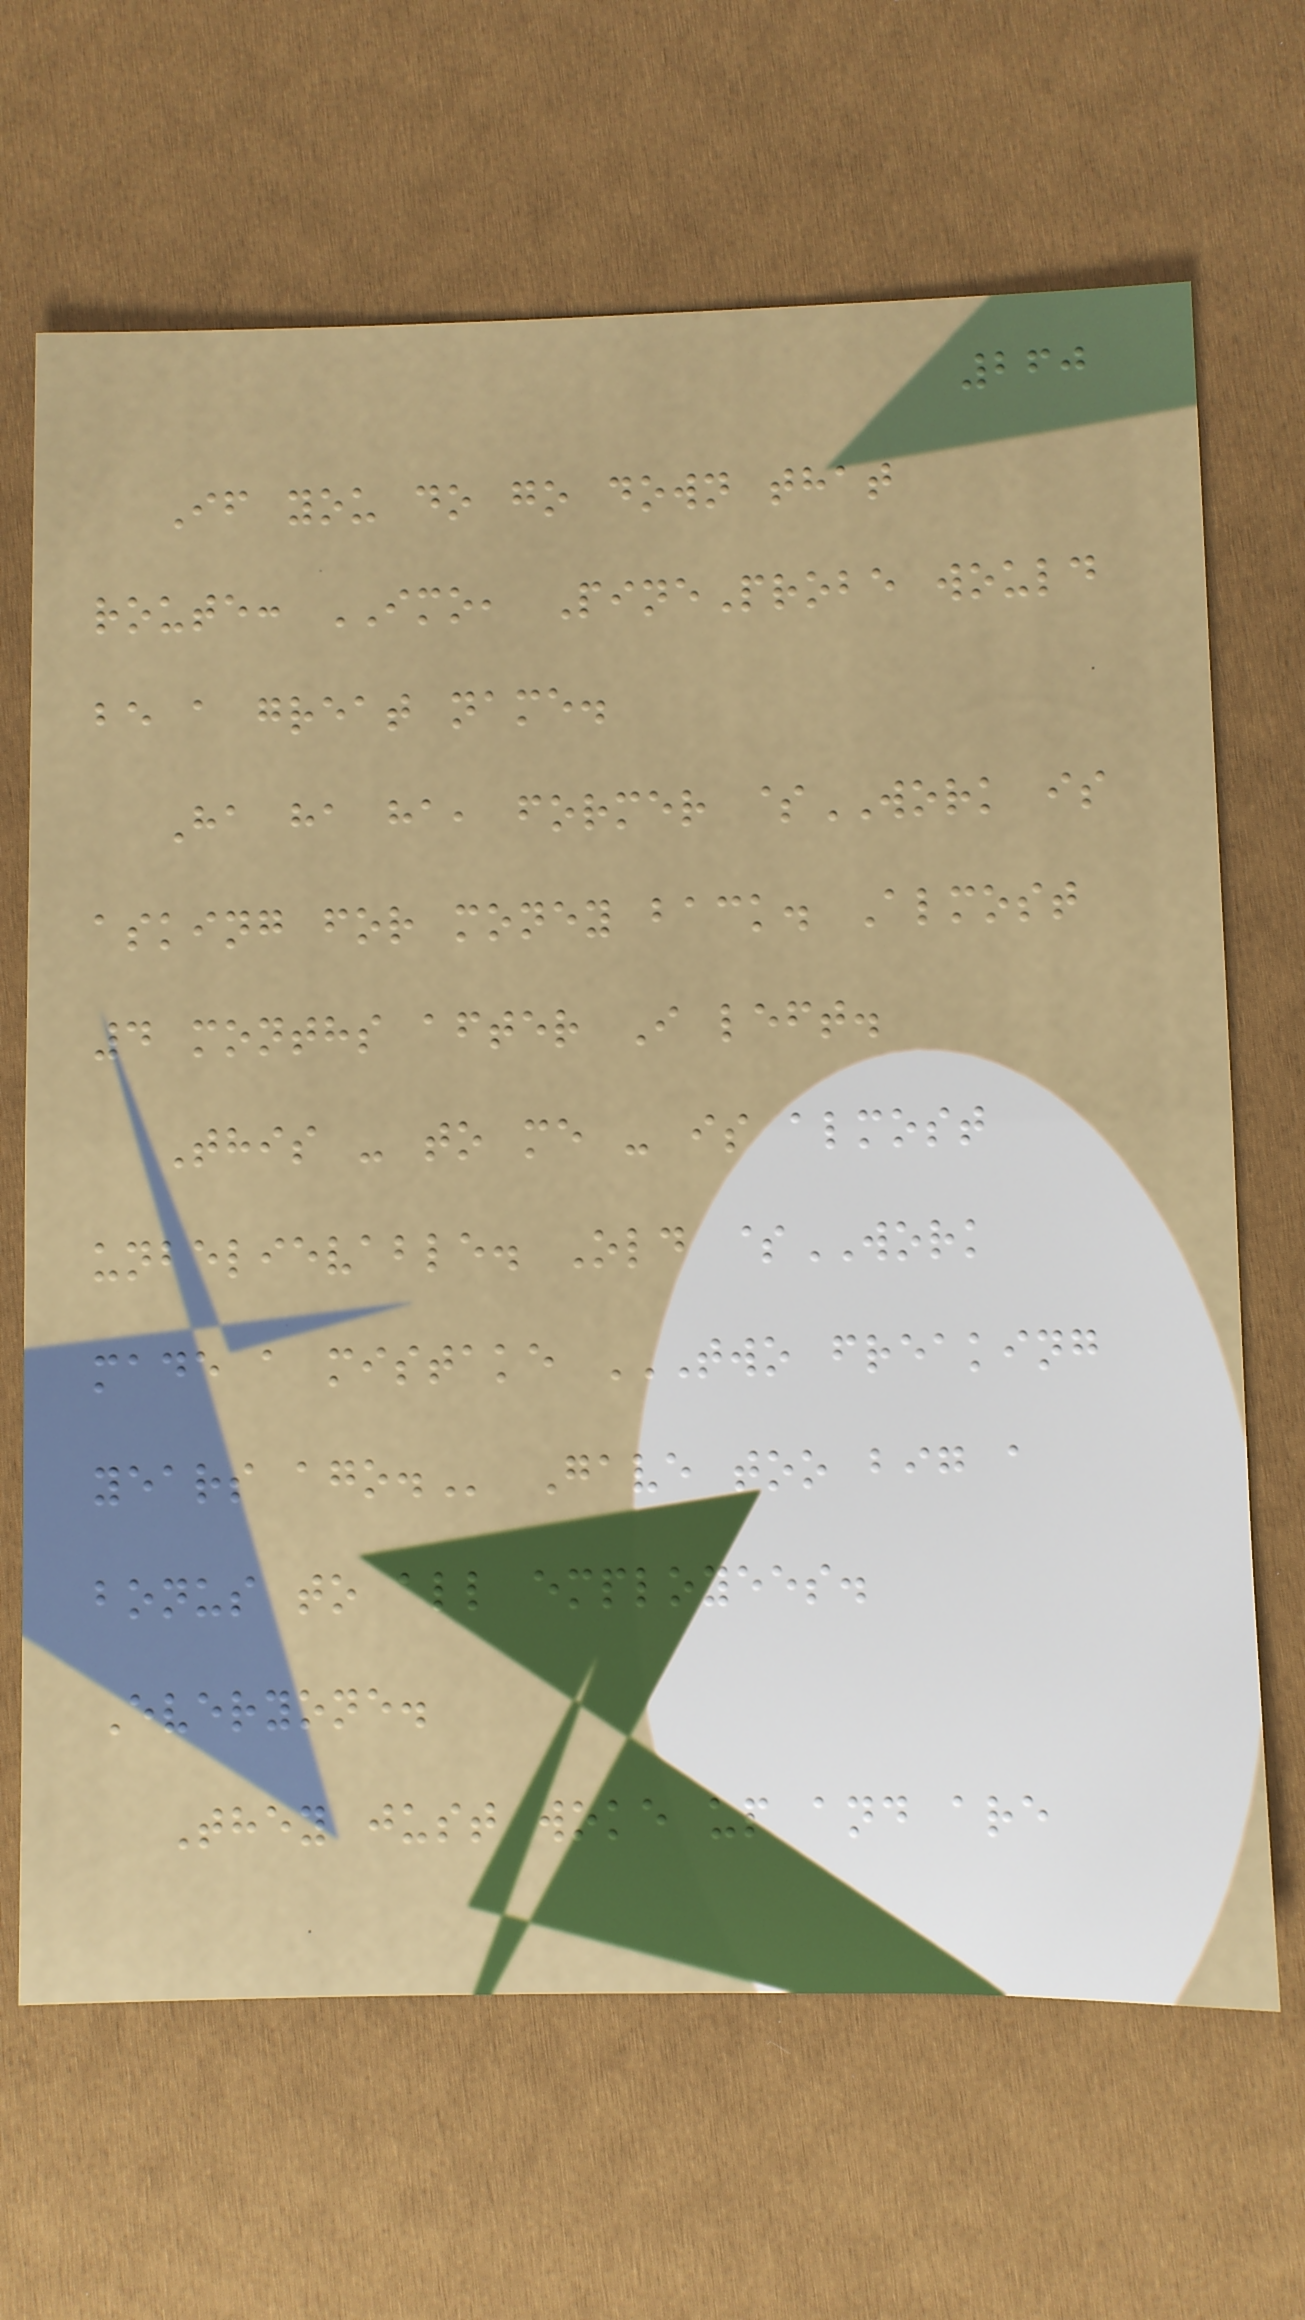260
If you do go down that
route: IMO, PineProbe would
be a great name.
Ha ha ha, former $WORK is
asking for money back. Almost
4 months after I left.
This - to me - is almost
unbelievable. Old $WORK
made a mistake TWO FREAKING
YEARS AGO. Gave too big a
bonus to all employees.
Everyone.
They just woke up and are
